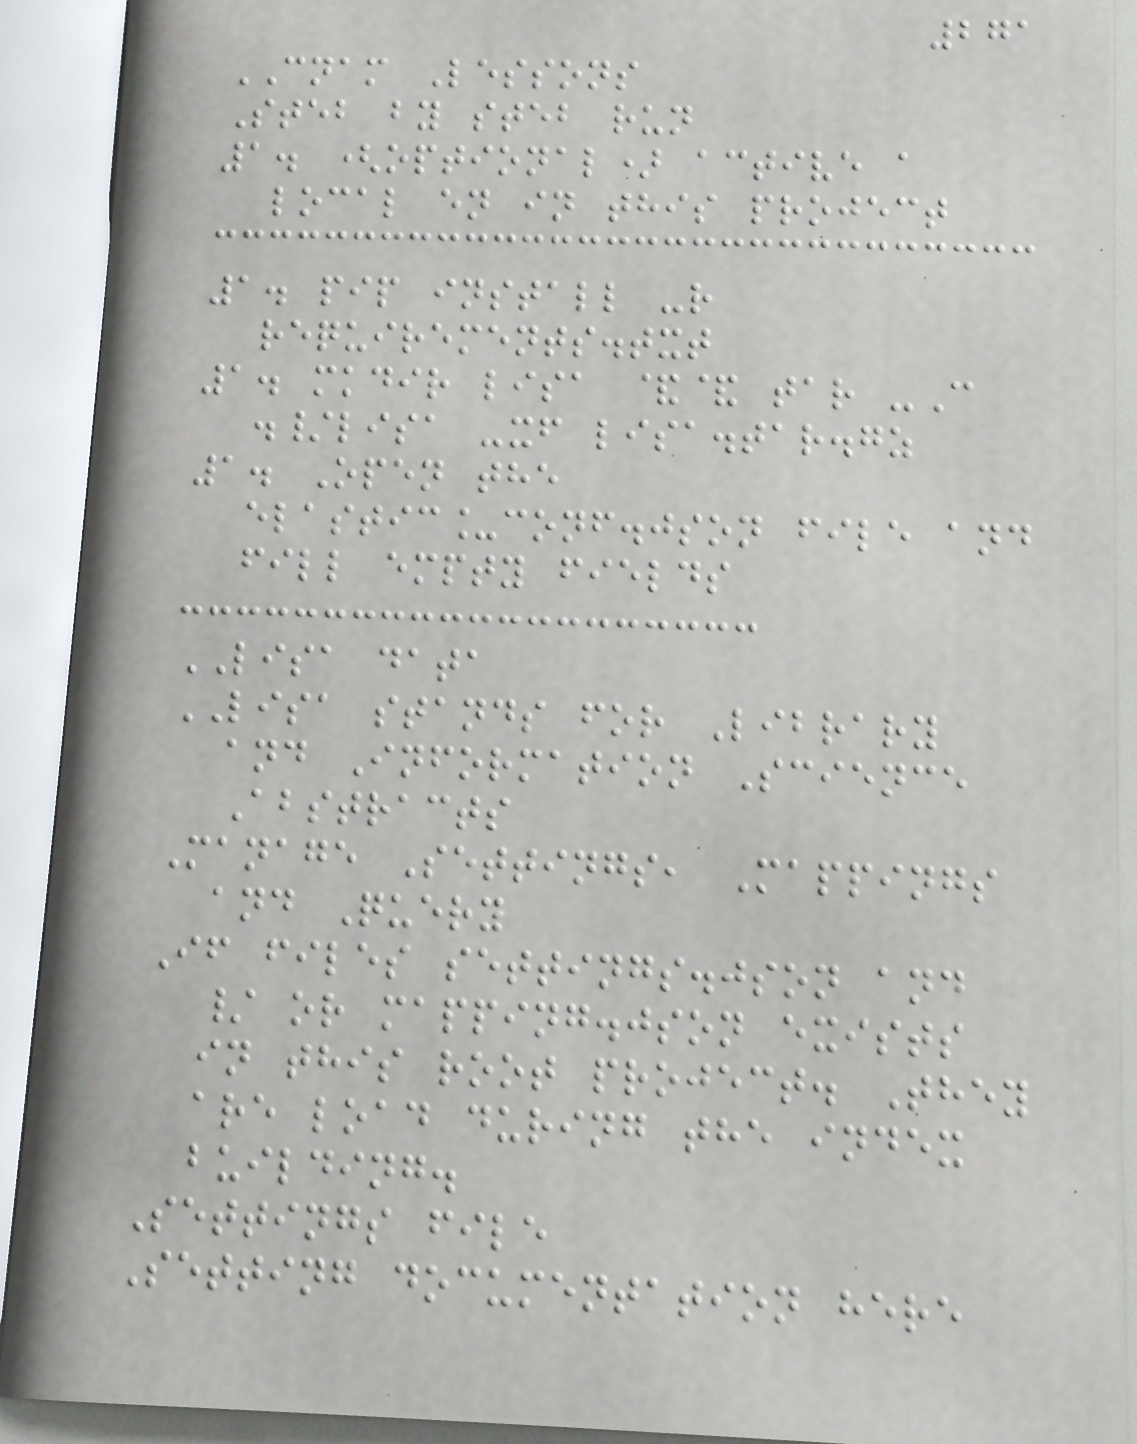271
CNAM Lessons
Steb by steb run
1. (optional) active a
local en in this project
1. pip install -r
requirements.txt
1. mkdir lisa && tar -C
./lisa -xf lisa.tar.gz
1. Open the
elastic_conf.json file and
fill empty fields
LISA data
LISA stands for Library
and Information Science
Abstracts
Manage Settings, Mappings
and Query
If files settings.json and
/ or mapping.json exists
in this root project. They
are load during the index
building.
Settings file
Setting documentation here
